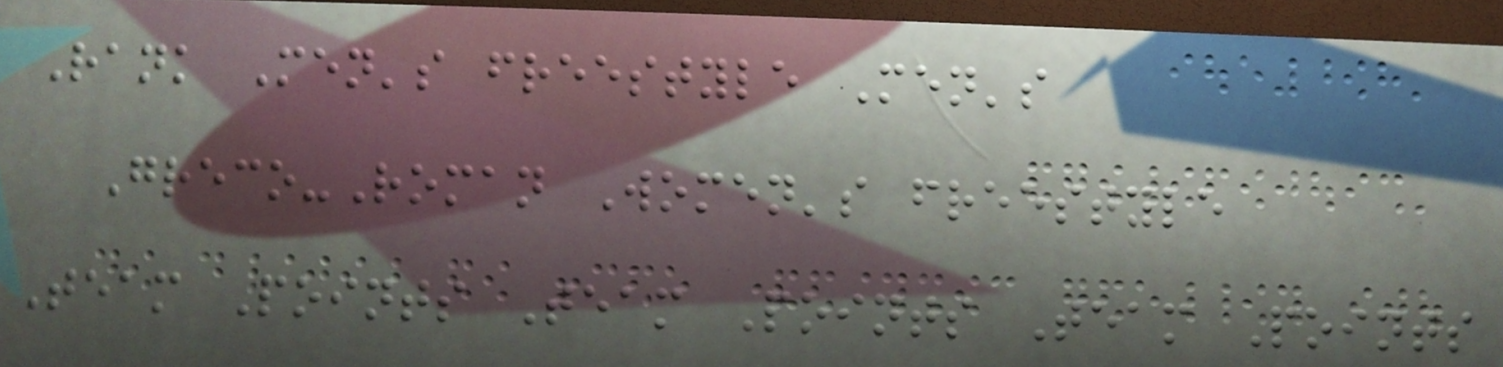Rank Men's freestyle Men's
Greco-Roman Women's freestyle
Team Points Team Points Team Points
